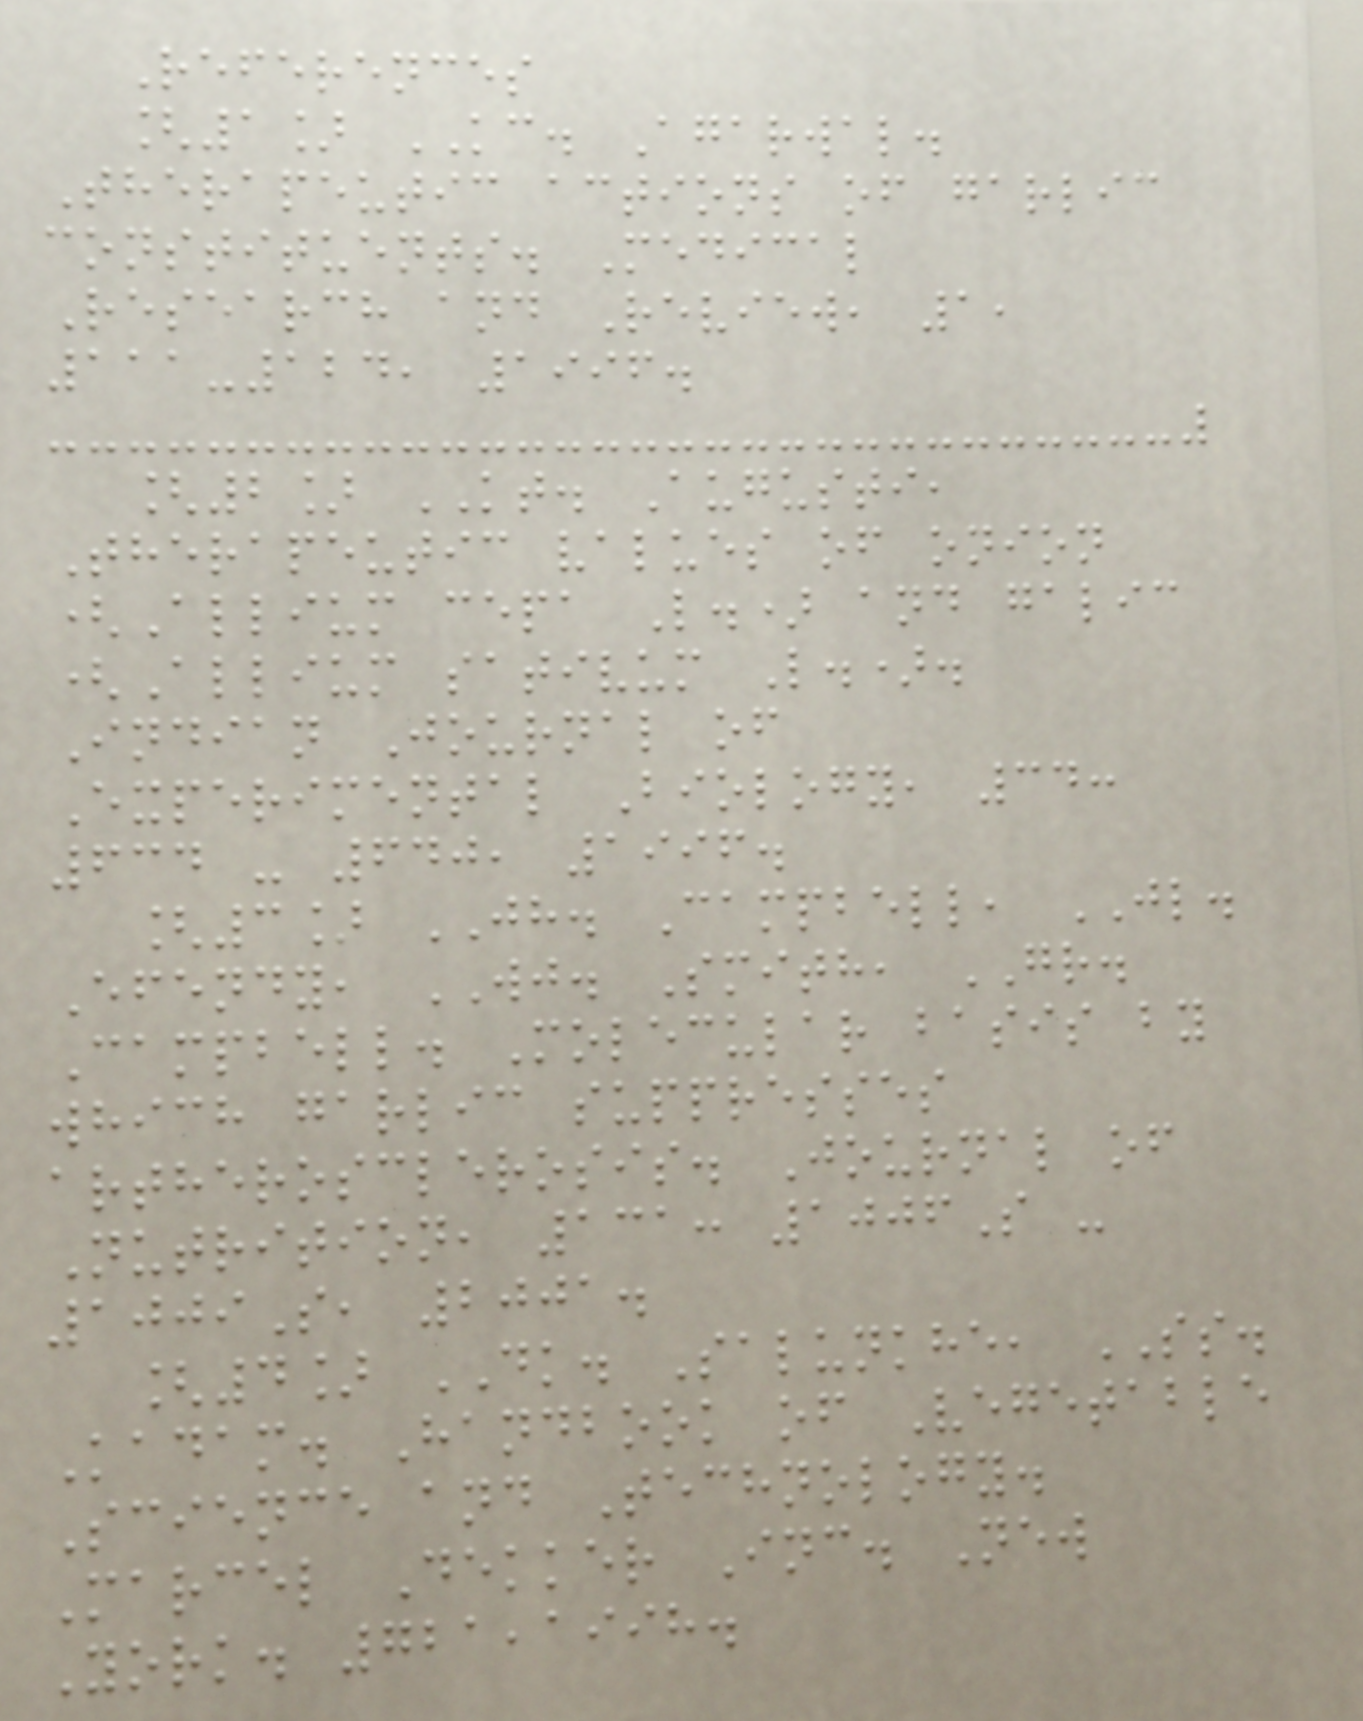References
[1] KC. Agarwal.
Therapeutic actions of garlic
constituents. Medical
Research and Review, 1,
111-124, 1996.
[2] KT. Augusti,
Therapeutic values of onion
(Allium cepa L.) and galic
(Allium sativum L.).
Indian Journal of
Experimental Biology, 34:
634 - 640, 1996.
[3] JH. Campbell, JL.
Efendy, WJ. Smith, GR.
Campbell. Molecular basis by
which garlic suppresses
artherosclerosis. Journal of
Nutrition, 131: 1006S -
1009S, 2001.
[4] DK. Salunkhe, SS.
Kadam. Handbook of Vegetable
Science and Technology.
Marcel Dekker Inc. New
York. 721,1998.
